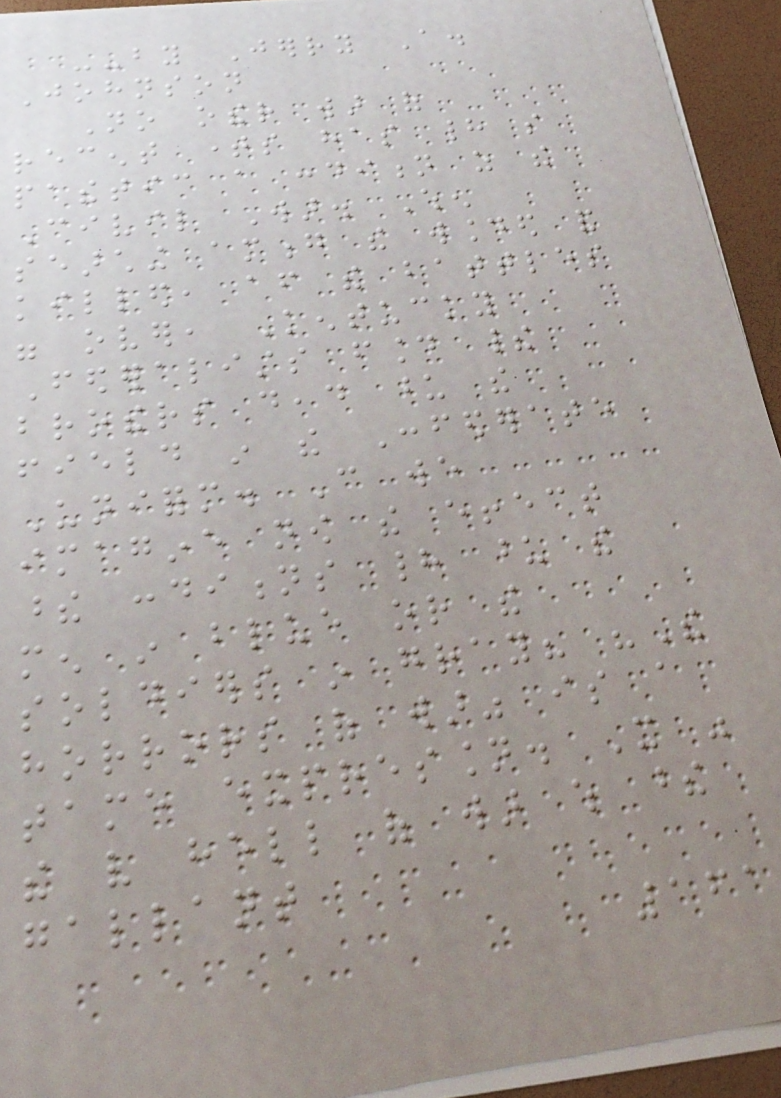--by Jerry A.
Johnson
No other war of
recent times has had so
pathetic a condition as the
Civil War. When
searching among the wounded and
killed, after the battles
were over, Kentucky
Federalists found their
brothers dead upon the
field in the Confederate
Uniform. Can we
imagine now the effect
these conditions had upon the
men in blue or the
soldiers in gray? "The
horrors of war" is a
tame expression. It was
the very hell of war which these
gallant
161
